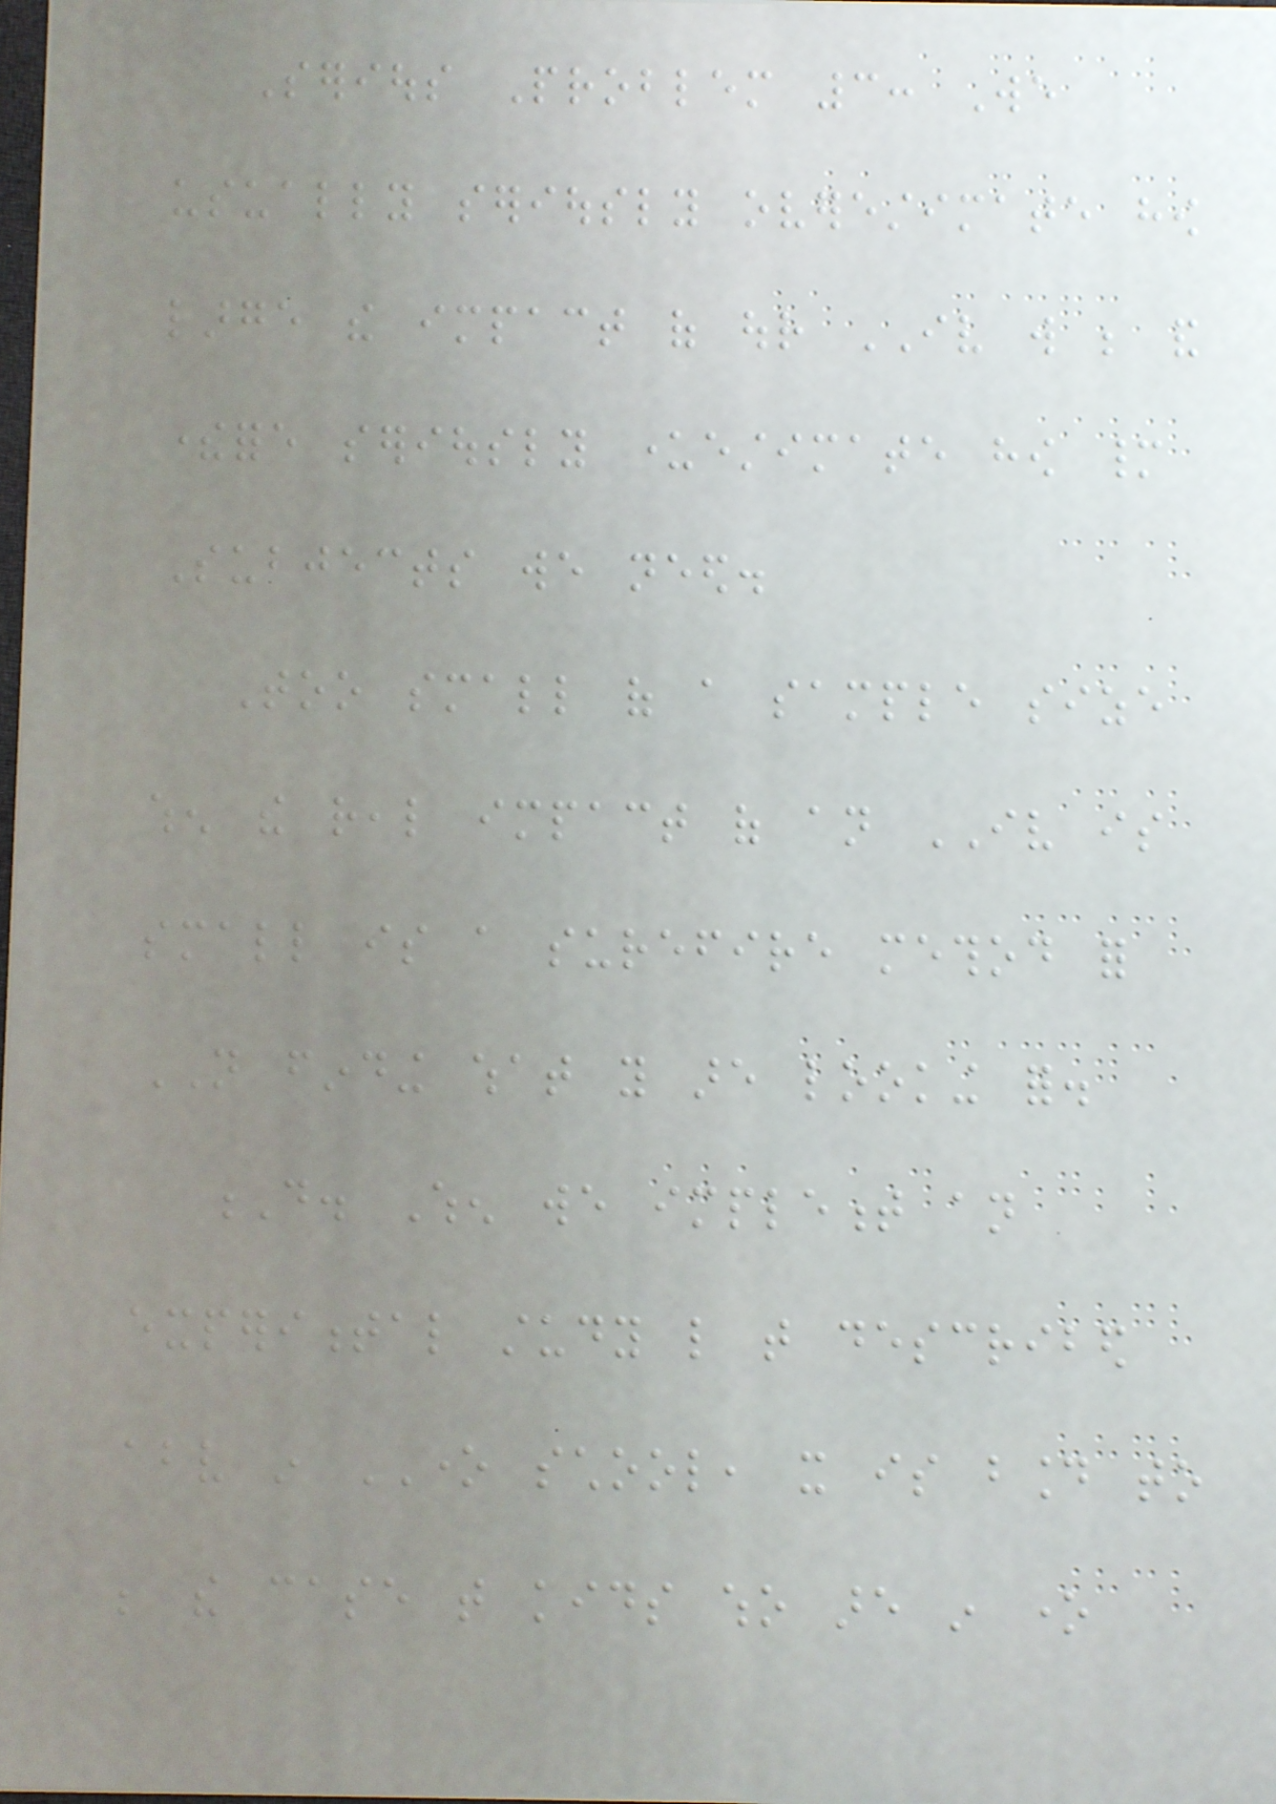Serious Problem 3: We
usually seriously overestimate how
large the impact of our IV will be and
therefore seriously underestimate how many
Subjects we need.
Too small of a sample size
when the real impact of an IV is
small is a surefire method for
NOT finding what you are looking for.
D. When we implement an
experimental study like that described
above in ONE school, it is bound to
be the case that kids who are in one
